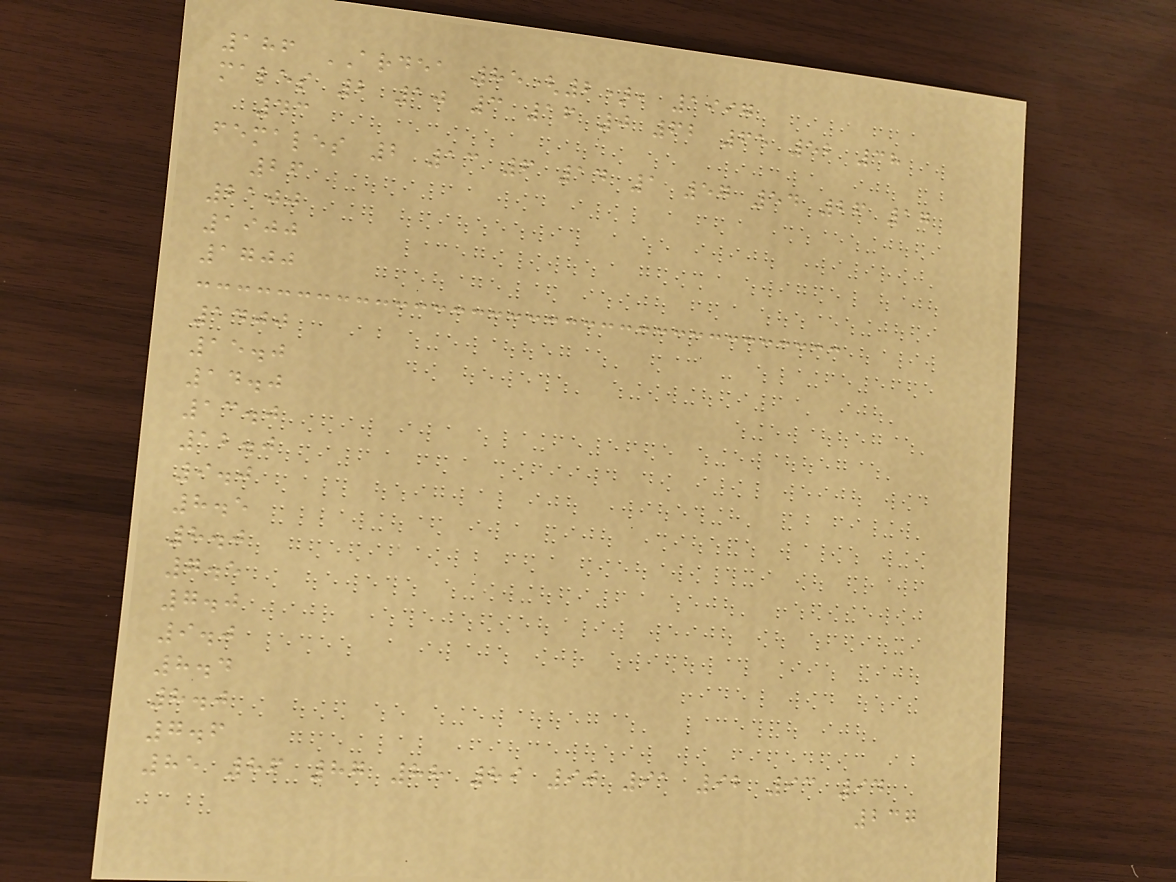186 ARDEA 85(2), 1997
males 2 10 3 16 0 62 65 52 38
43
females 2 13 6 14 1 57 54 26 17
26
2100
1900
1700
1400
15.0
14.0
13.0
12.0
9.0
8.5
8.0
7.5
7.0
9.0
8.4
8.0
7.6
85 86 87 88 89 90 91 92 93 94
237
